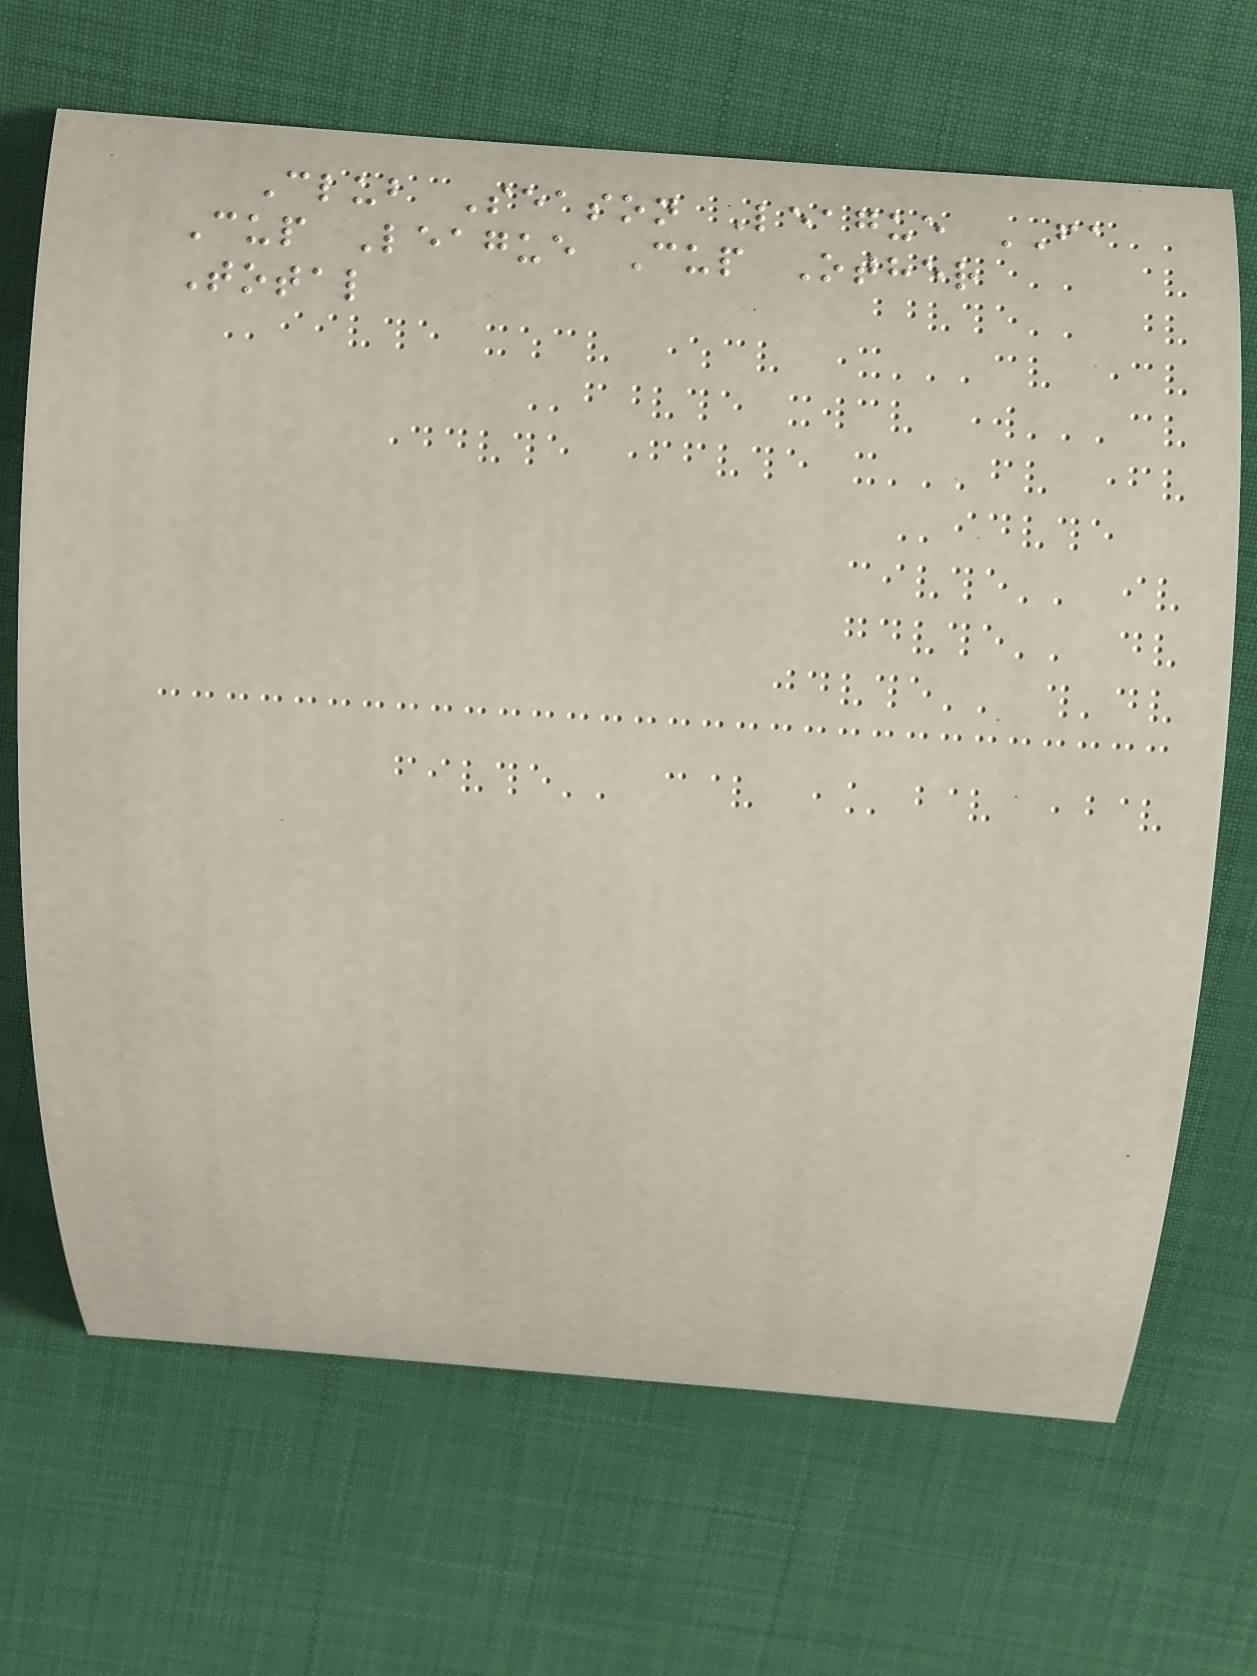Club Season League FA
Cup League Cup Other
Total
